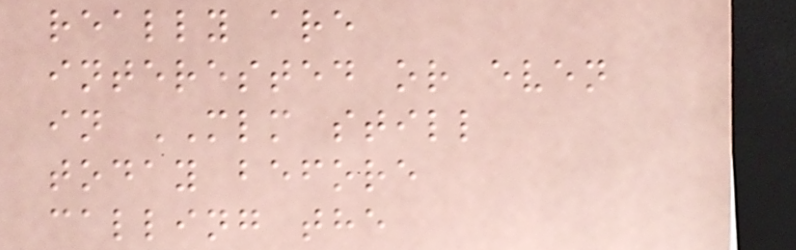really are
interested or even
in MLM still
today before
calling the
